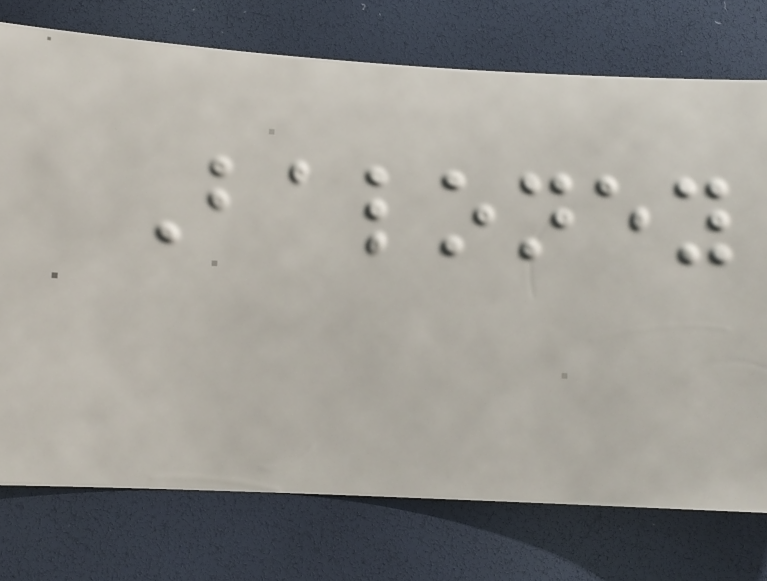Baloney
